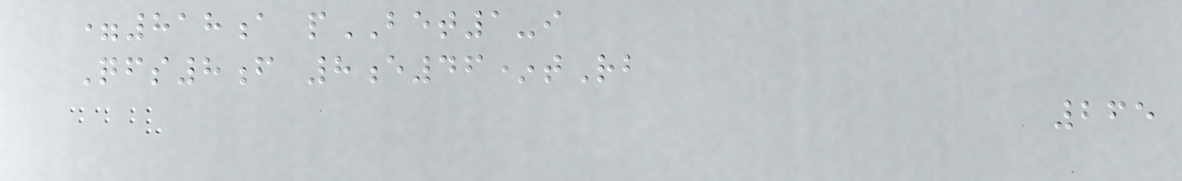=818a pBET1-i
Qfs8f 8e46*tRb
265
